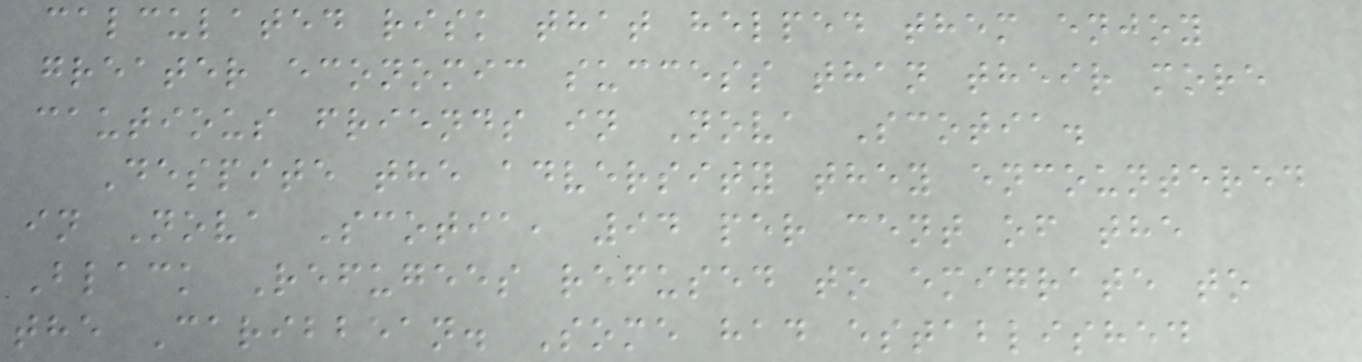calculated risk that helped them enjoy
greater economic success than their more
cautious friends in Nova Scotia.
Despite the adversity they encountered
in Nova Scotia, 94 per cent of the
Black Refugees refused to emigrate to
the Caribbean. Some had established
